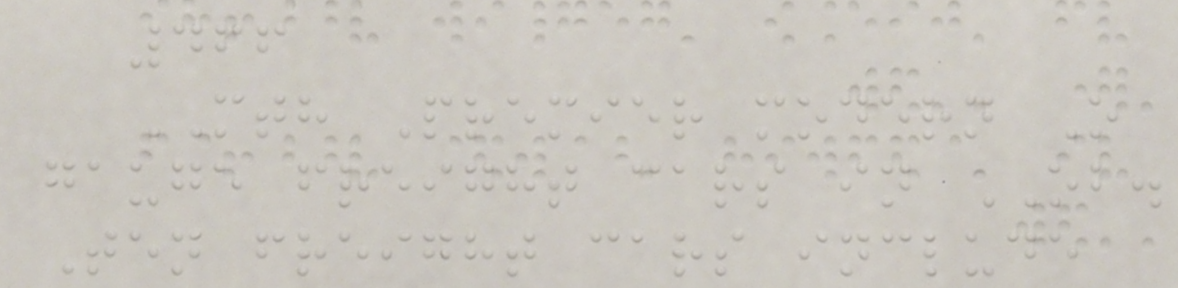466
MTH Premier modern O
gauge freight cars in OB.
Ten freight cars include
